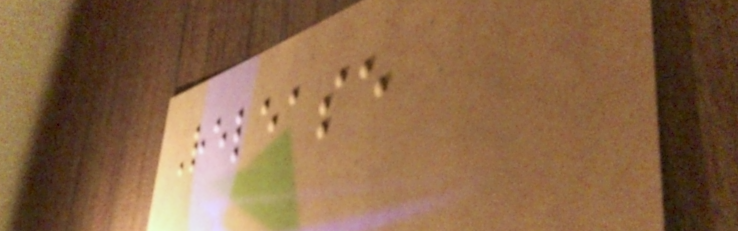Release
